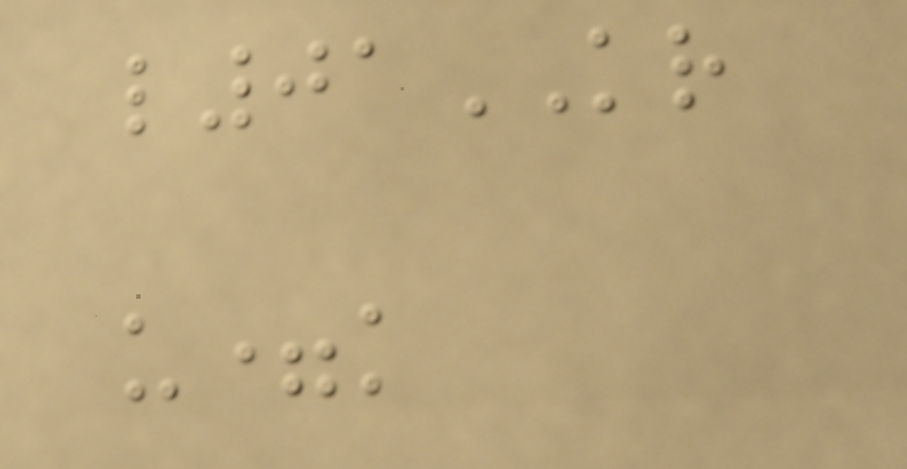l01KR
u=k
